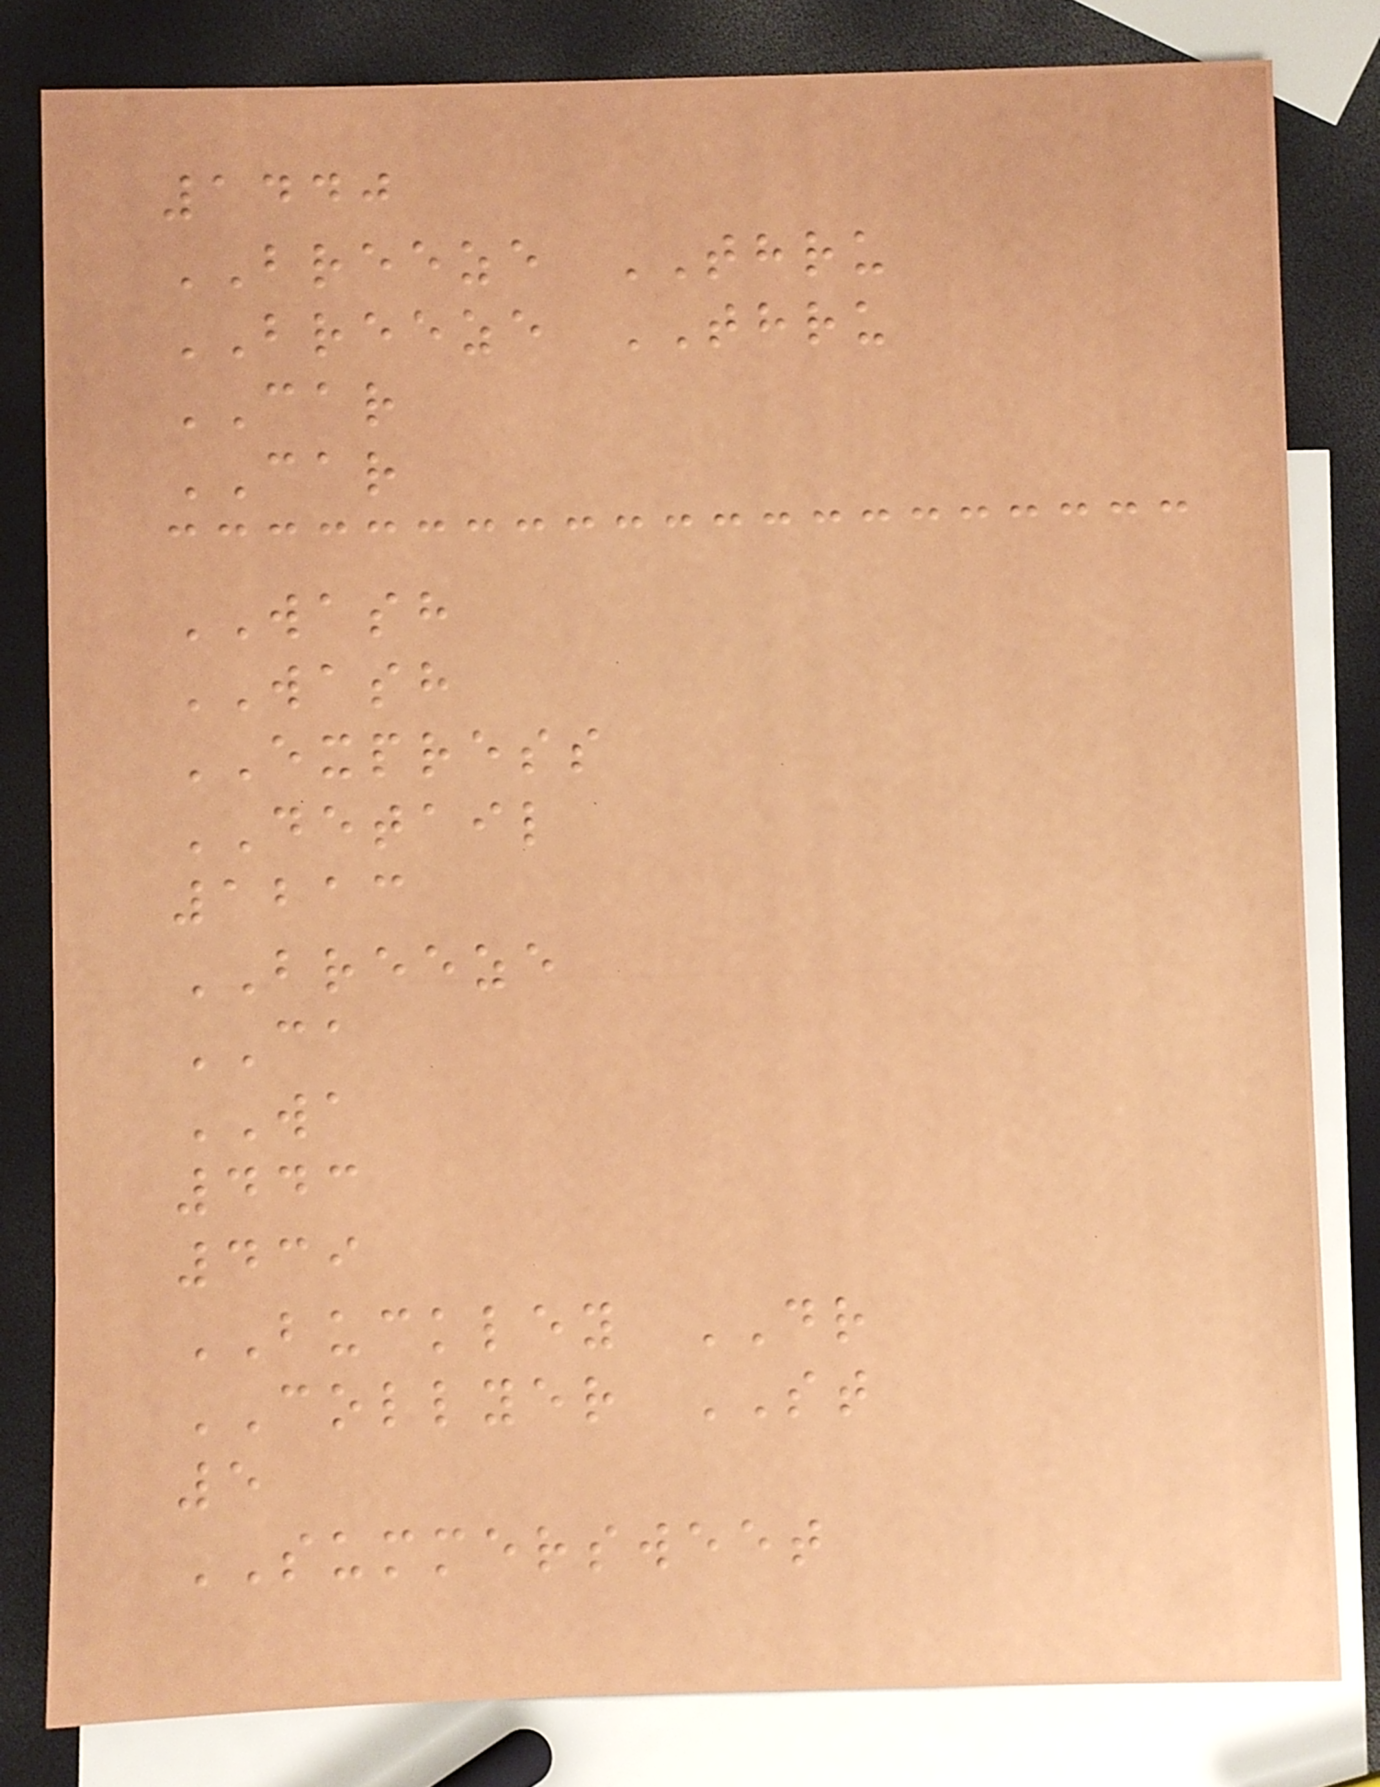1440
BREEZE THRU
BREEZE THRU
CAR
CAR
WASH
WASH
EXPRESS
DETAIL
1213
BREEZE
CA
WA
443
439
BUCKLEY DR
COLLYER ST
5
SUMMERSWEET
